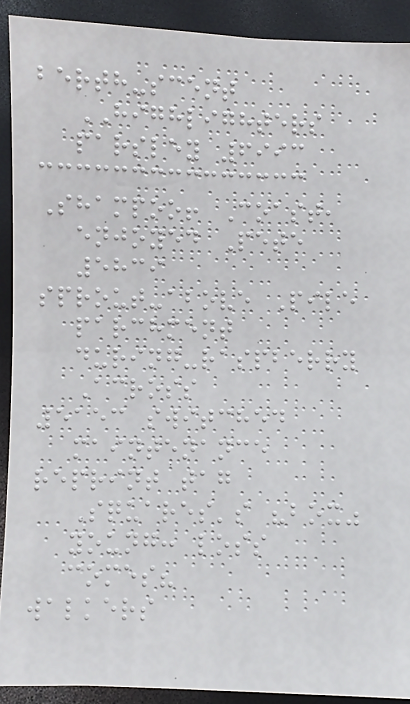berth-scent
HIGHLIGHTERS
parsley 6993
Shampoo! Coast,
enjoyed Pete
5839
sprout-above Pile
parchment
during-raspberry
Across
5153 switched
maintenance
reprint tag
Squares's "box"
young: loss
comes?
walkers
